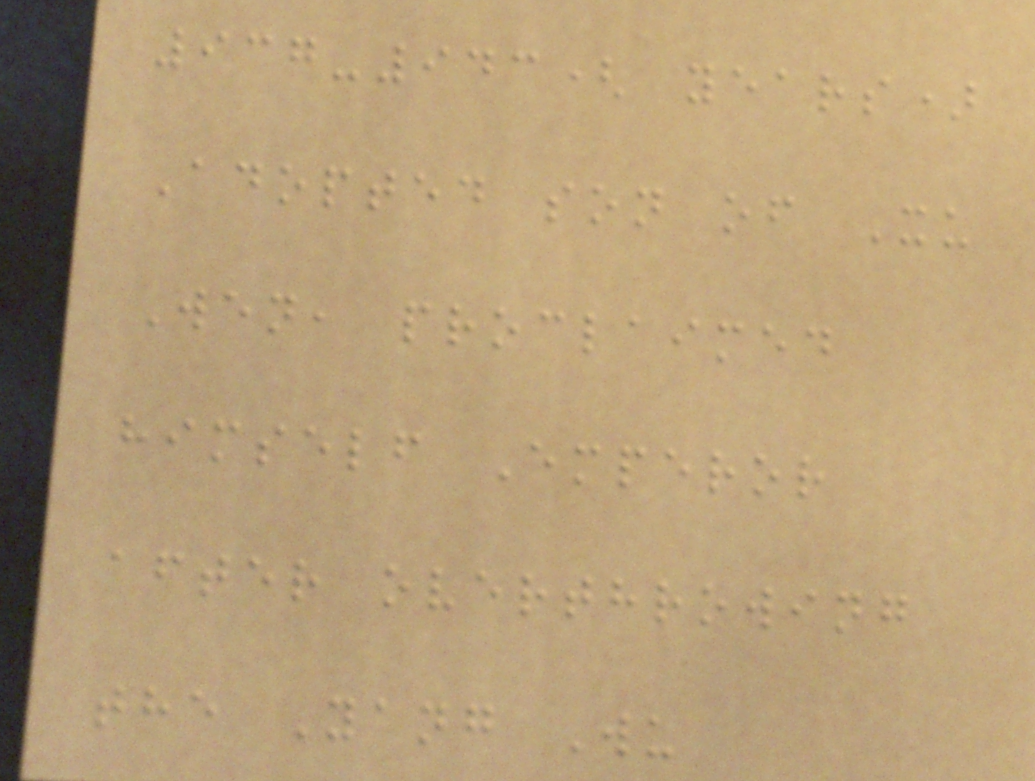937-943( years)
Adopted son of Xu
Wen, proclaimed
himself Emperor
after overthrowing
the Yang Wu
